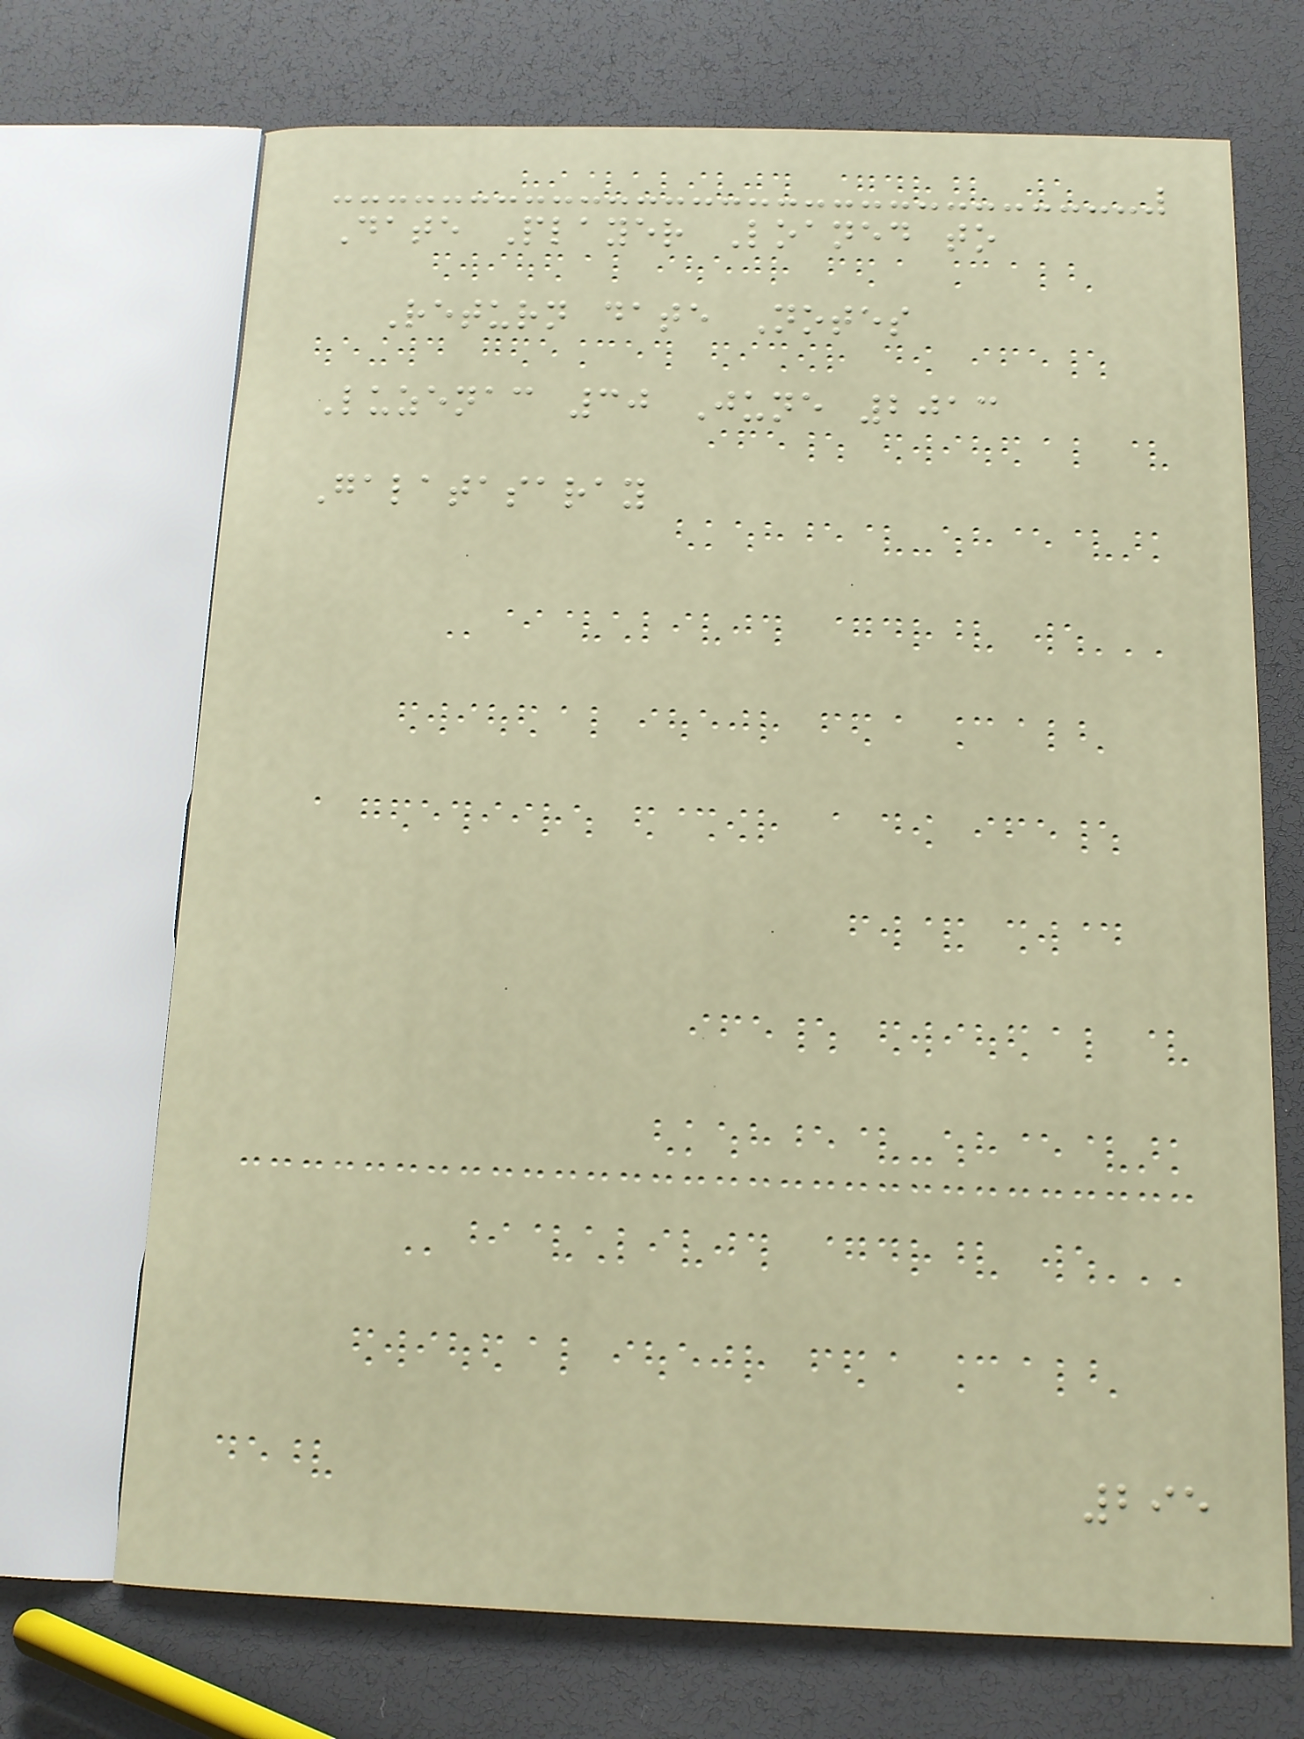Date Player Loaned to
Return date Notes
Luzenac 30 June 2013
Galatasaray
295
